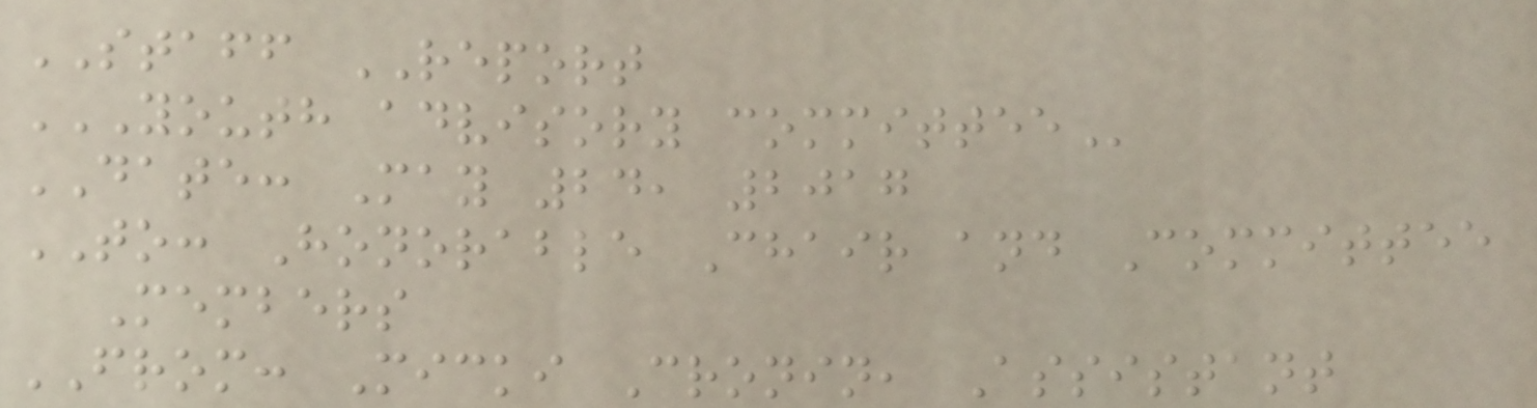STAFF REPORT
YOUTH ADVISORY COMMITTEE
DATE: May 24, 2017
TO: Honorable Chair and Committee
Members
FROM: Micki Cronin, Assistant
